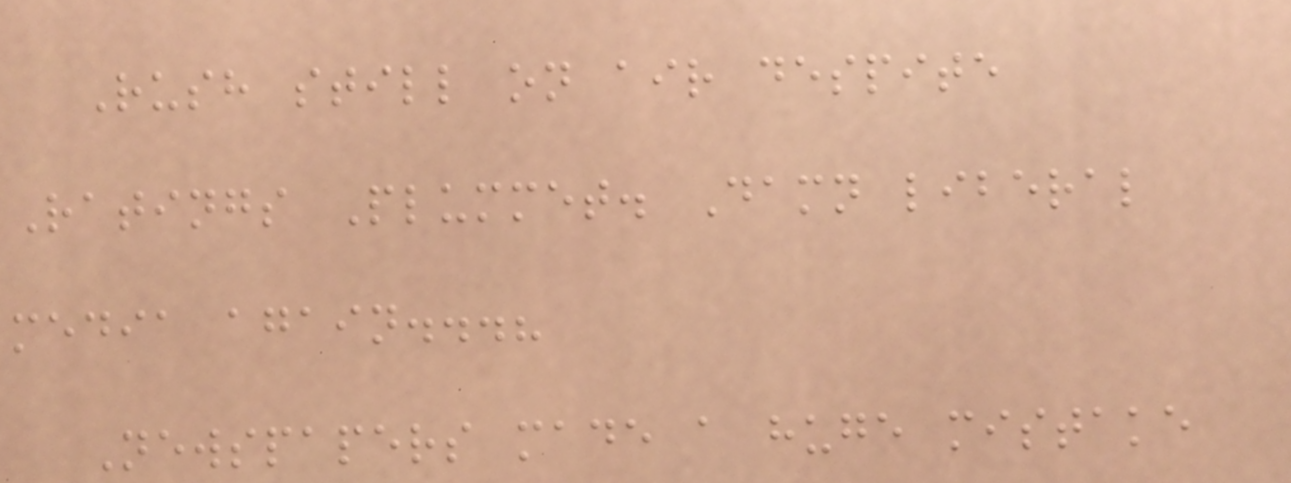Rush still on air despite
Ratings Plummet. Damn liberal
media again...?
Newspapers made a huge mistake
